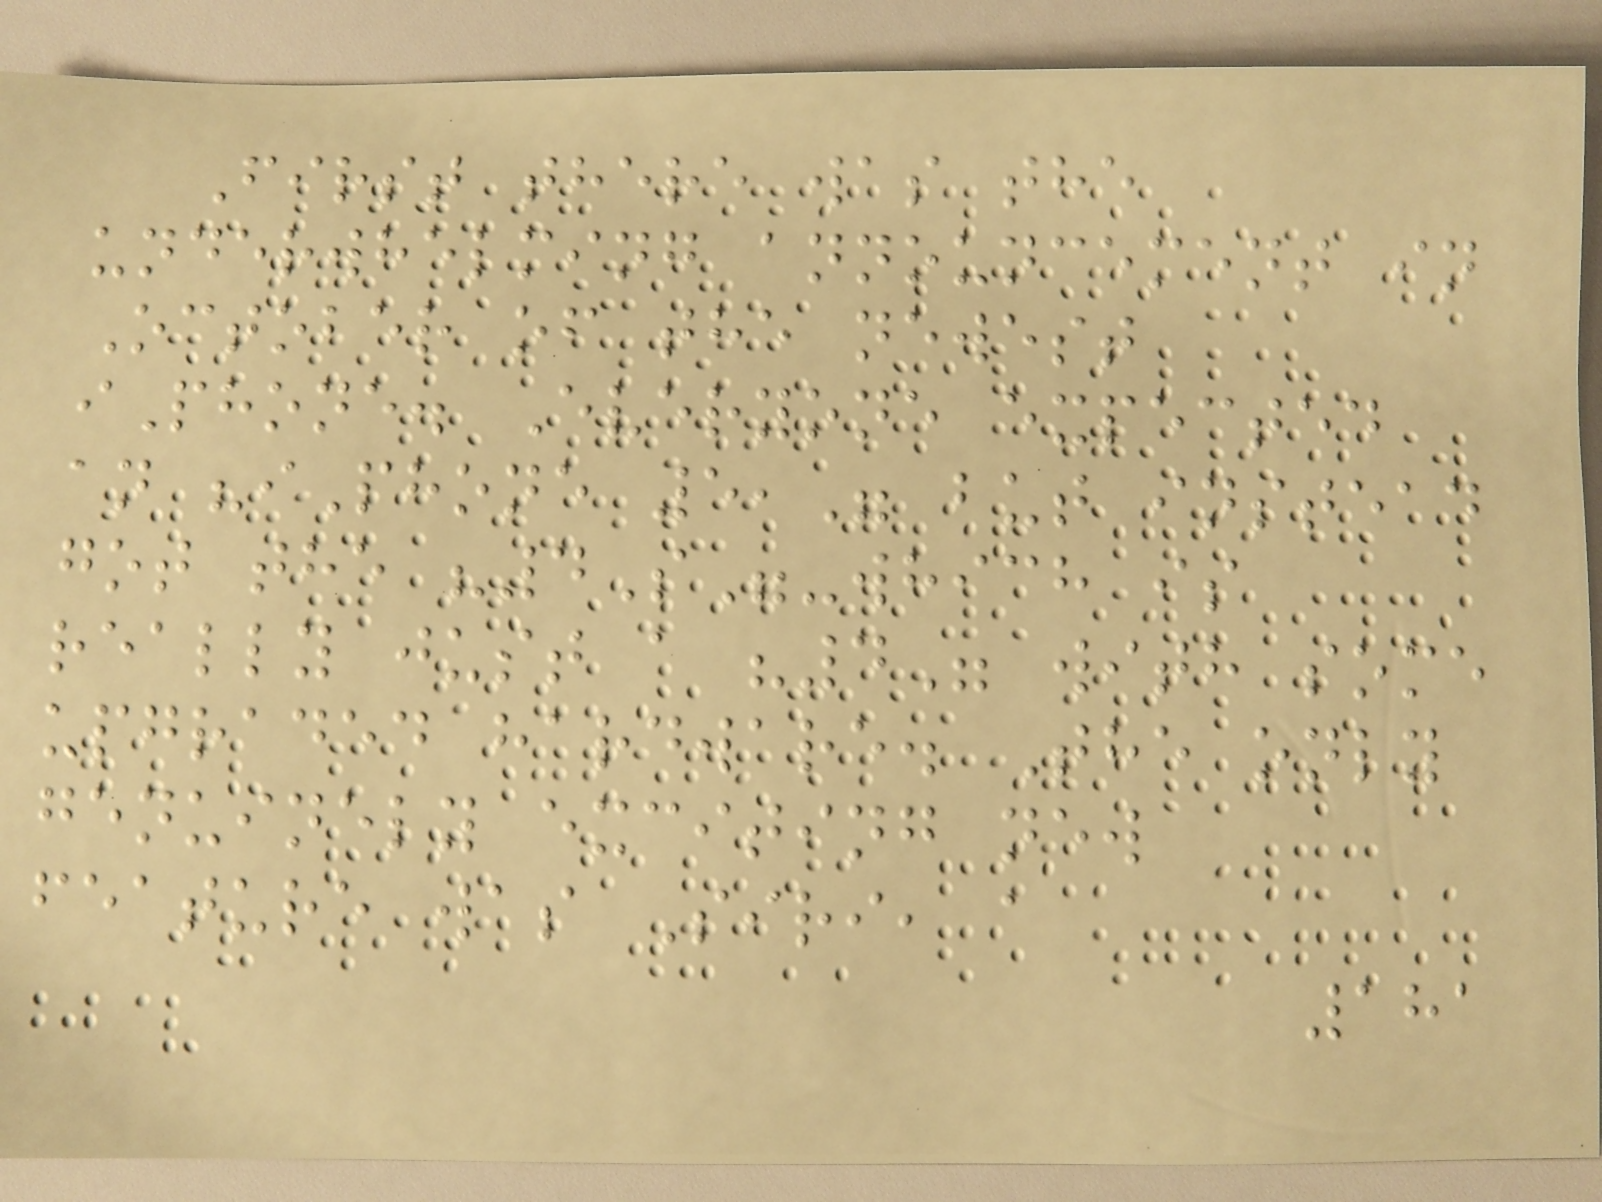First there was the
underwhelming announcement in
October of the newest
iPhone. Everyone expected
an "iPhone 5," but instead
got the "4S"-which is
really just a "4" with some
upgraded hardware. The only
genuinely exciting new
feature was Siri, a
181
